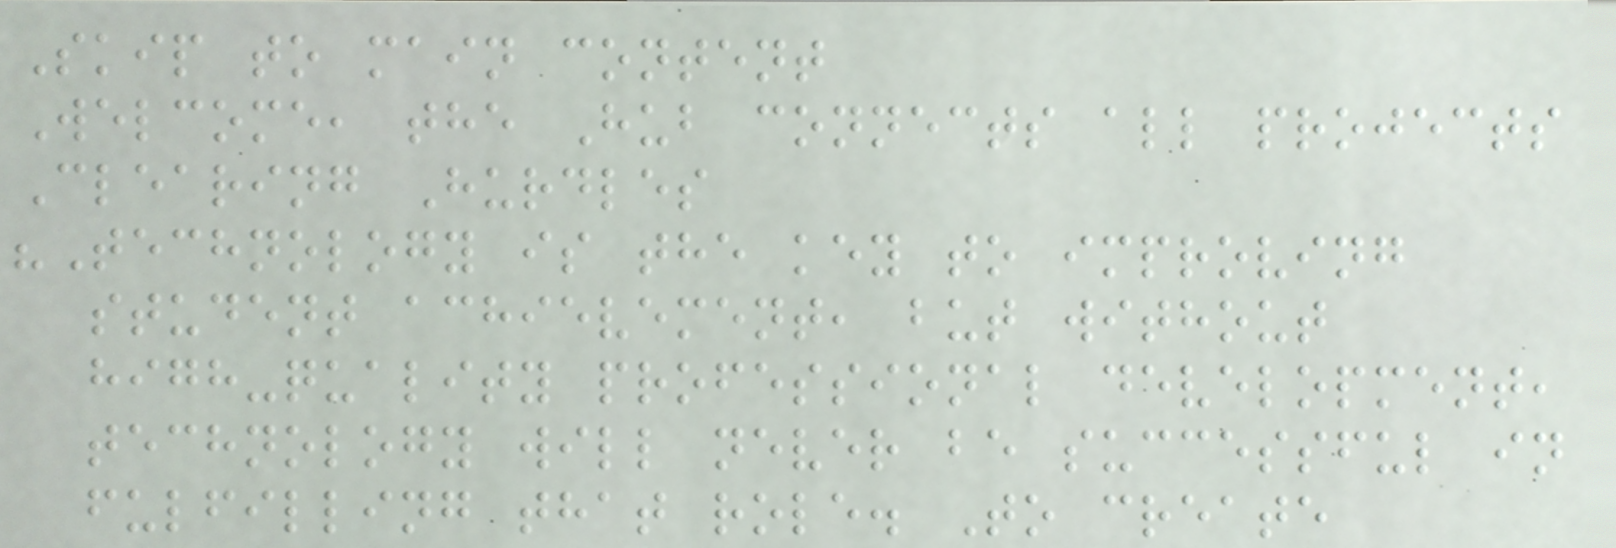Skip to main content
Welcome, the Hub connects all projects
Clearing Hurdles
"Technology is the key to improving
student achievement, but without
high-quality professional development,
technology will never be successful in
fulfilling that role. To create
